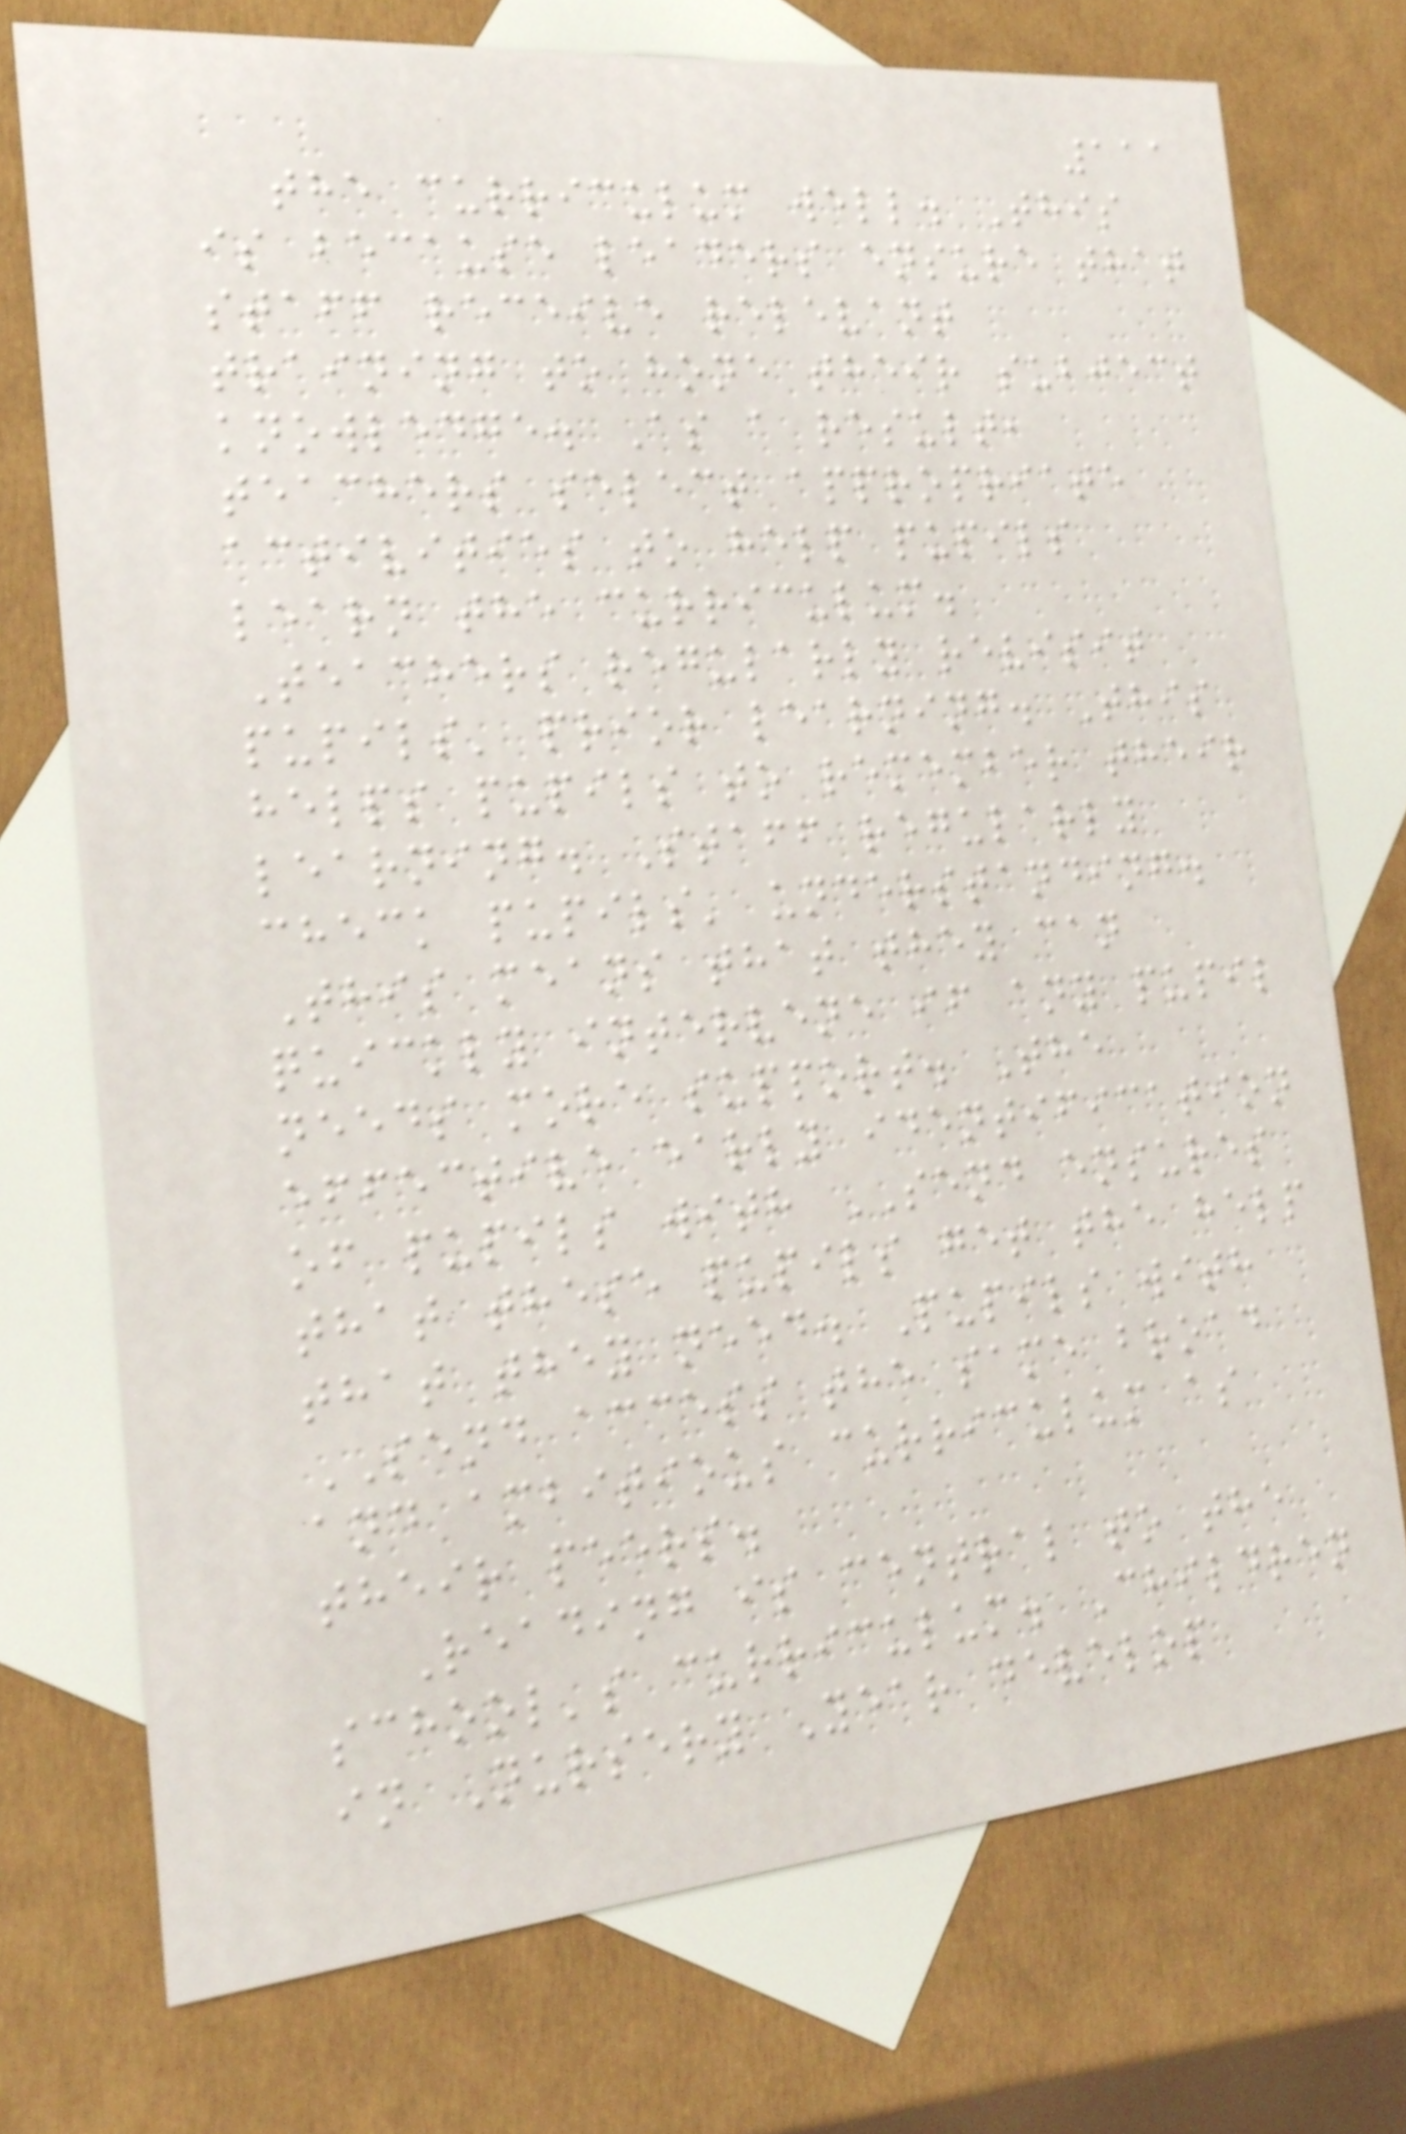111
the curriculum well. This
is because leaders ensure that
staff receive relevant
training to hone their subject
knowledge. As a result,
teachers select appropriate
activities to help pupils
learn the curriculum.
Teachers regularly revisit
pupils' prior learning. This
helps pupils to remember their
learning. Staff regularly
check pupils' understanding.
This means that they can
quickly intervene if any pupil
needs more support. The
effective early identification
of pupils with SEND ensures
that these pupils get the help
that they need. Pupils with
SEND access the same broad
and ambitious curriculum as
their peers.
Reading is central to the
school's curriculum. Children
in Nursery Year develop
